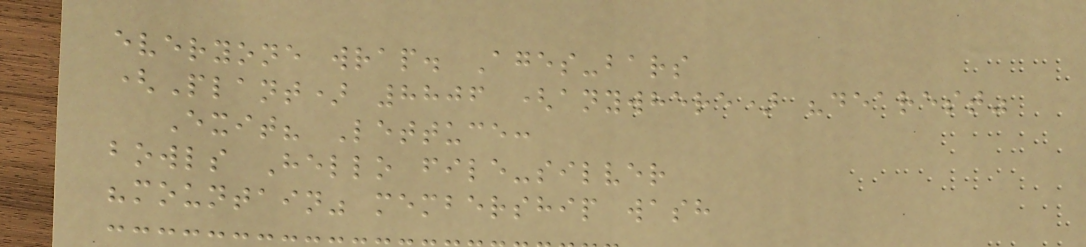everyone wrap. Ages-bars
(Plant) 8806 (anywhere) "dearest"
Exit? Lettuce:
bowls Hello file-silver
"mountain" membership wash
